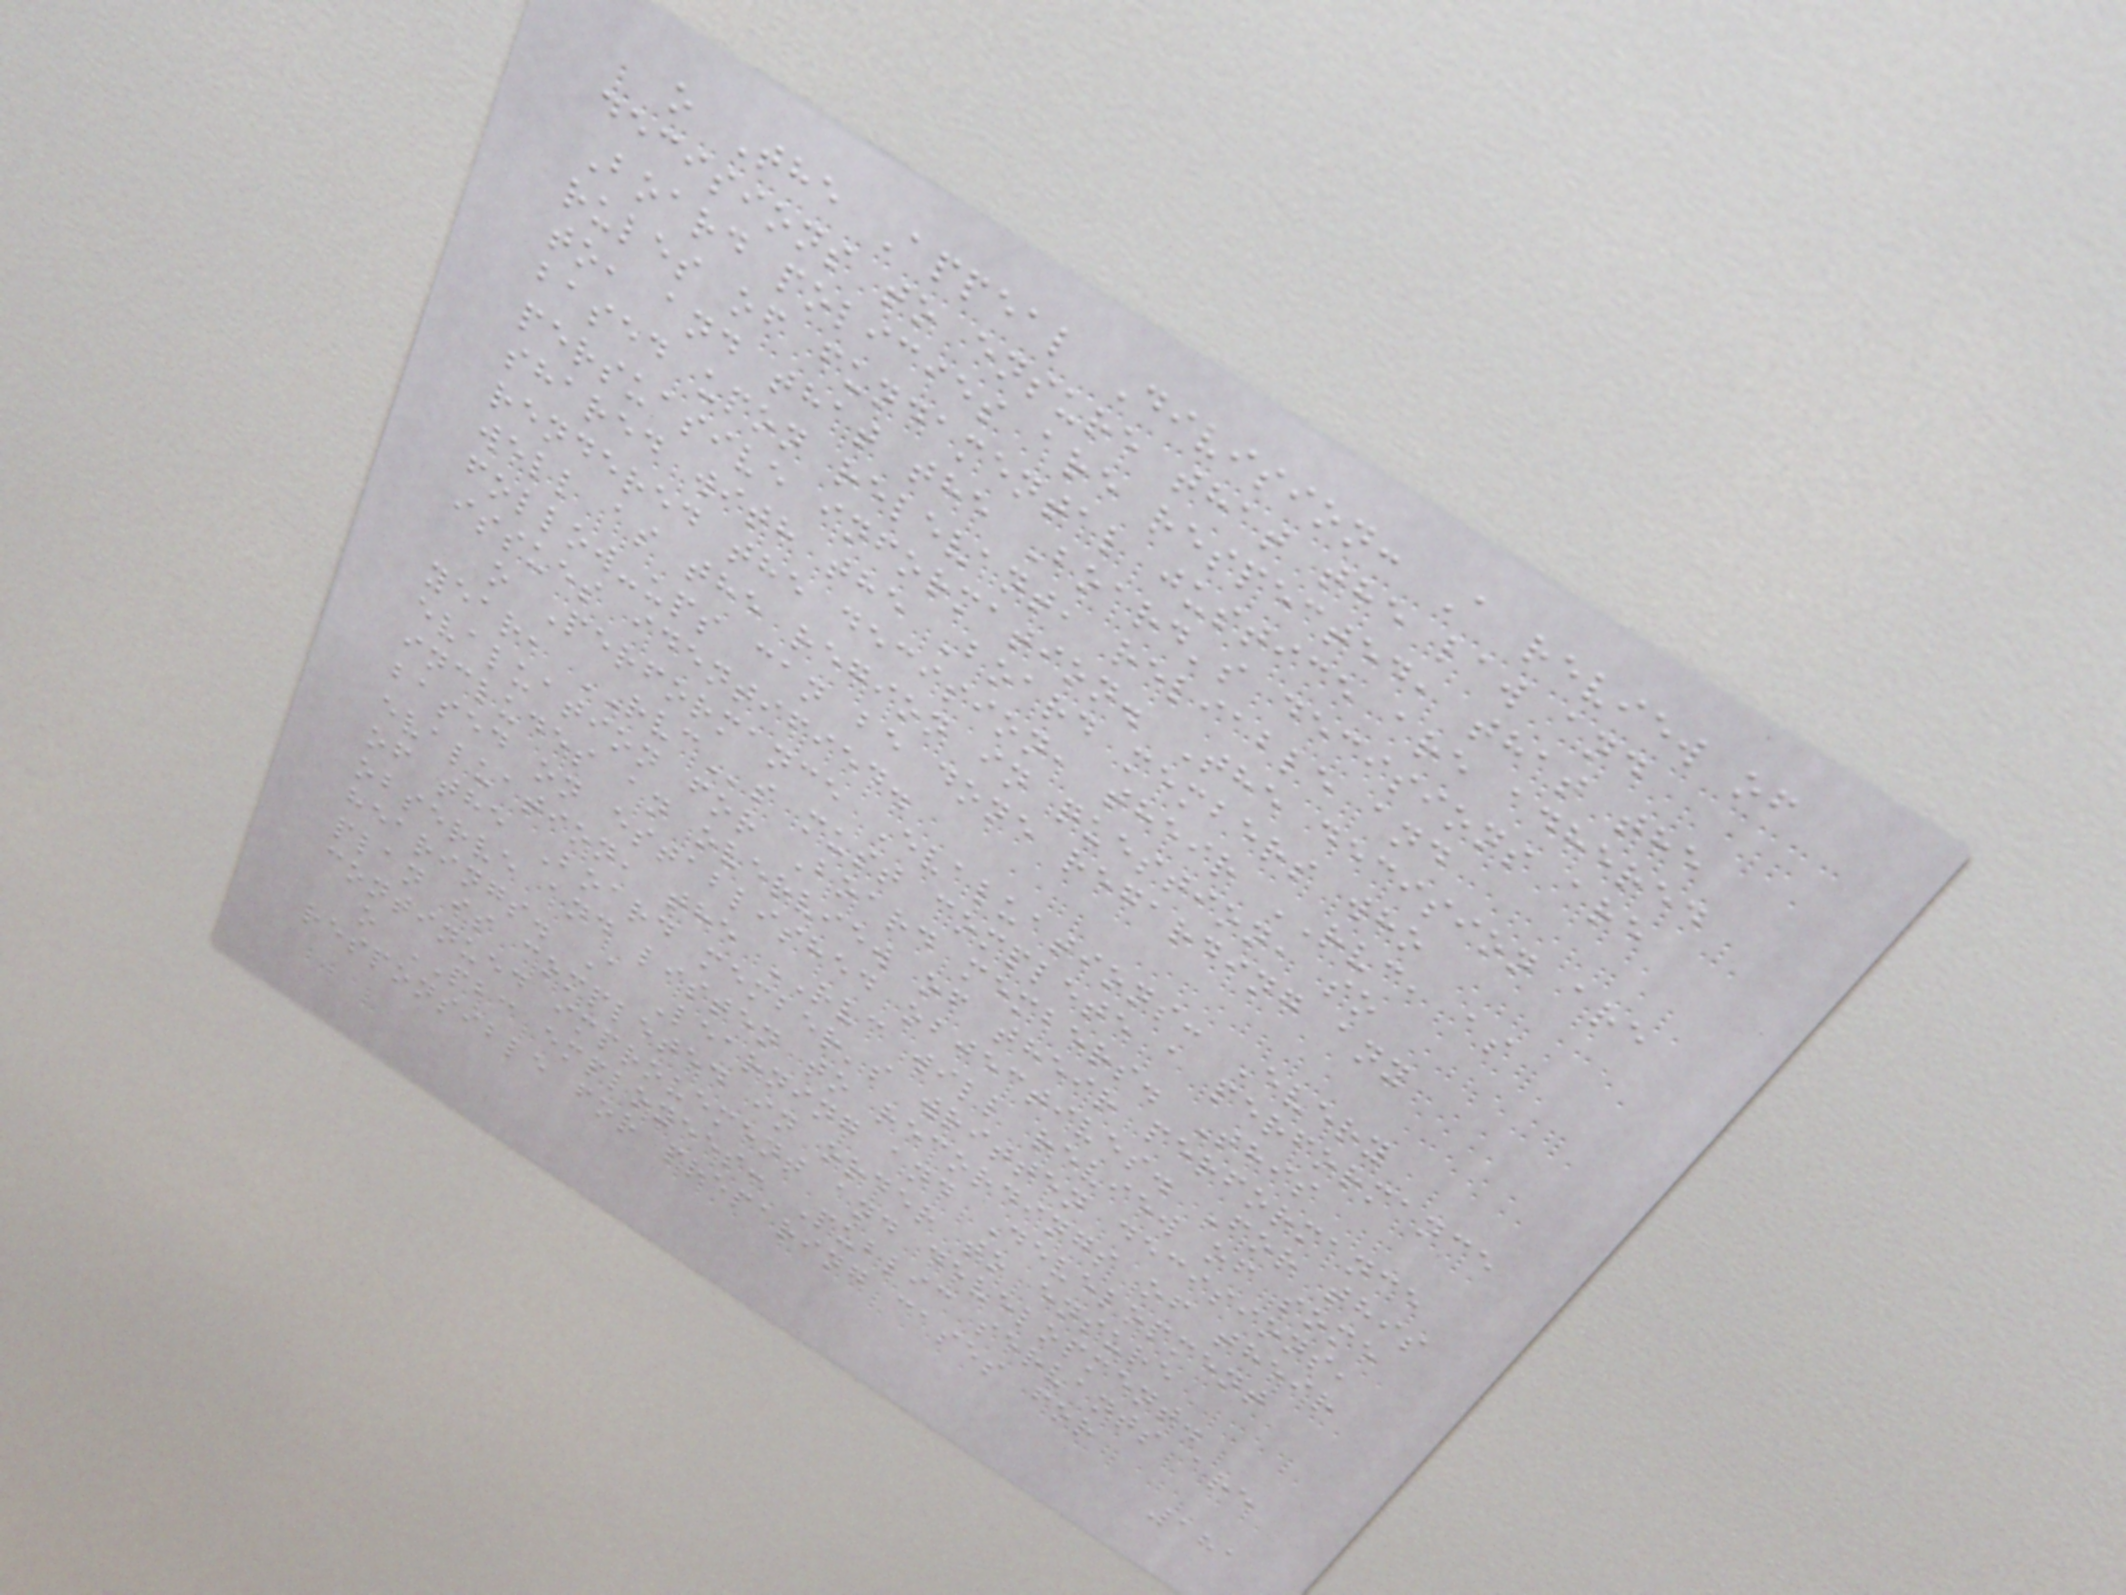o The Appeal Division: A review of
decisions to ensure that the law and
Board policies are respected, that the
rules of fundamental justice are adhered
to, and that the Board's decisions are
based upon relevant, reliable and
persuasive information. The decision are
shared with the Board members who
rendered the decision, their RVC, as
well as the region in question, so
follow-ups can be done regarding any
issues identified.
o Performance Evaluations: Every
year, RVCs must complete a performance
evaluation for Board members. This
includes an overview of their performance
based on established objectives. For this
evaluation, the RVC will review of some
of the Board member's written decisions,
observe and listen to recordings of their
hearings. A Learning and Development
plan is completed in order to ensure
continued improvement and development.
o PBC employees: Public servants are
responsible for preparing cases for
181
